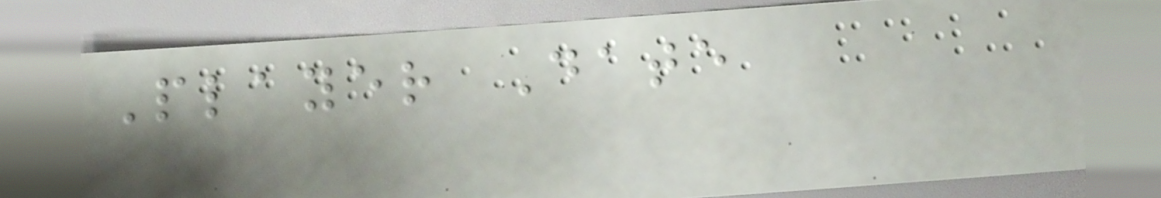Player Date
